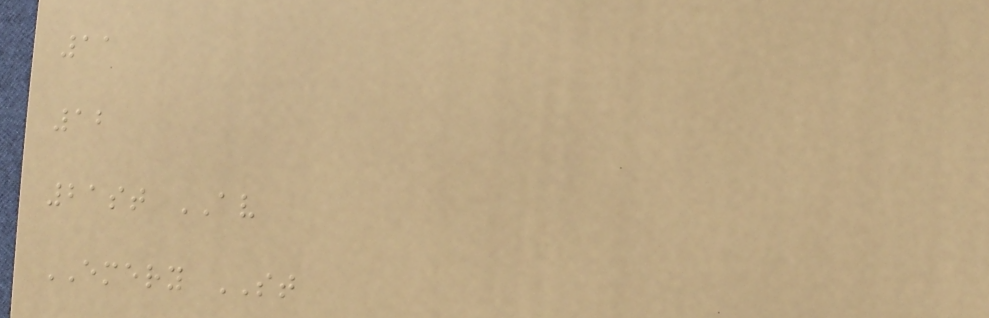11
12
21st AV
EMERY ST
